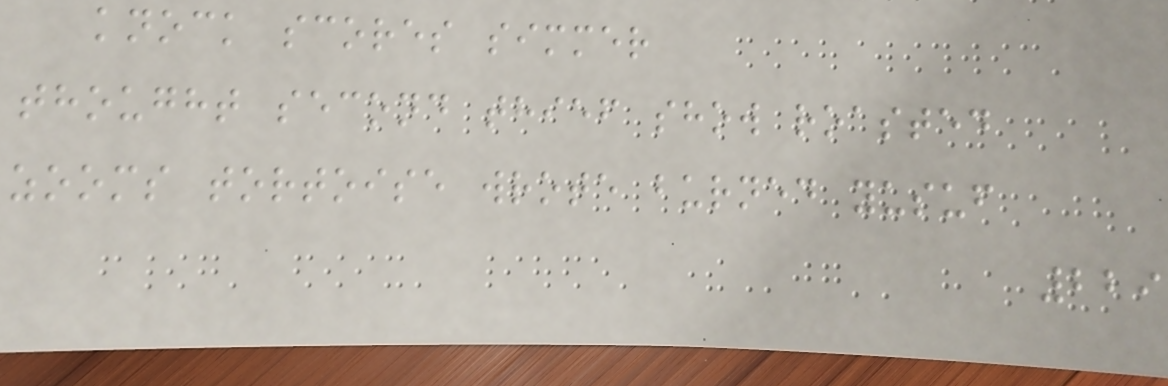knock scores simmer
thought second thief show roasted
zooms tortoise wrote burned yusuf
229
